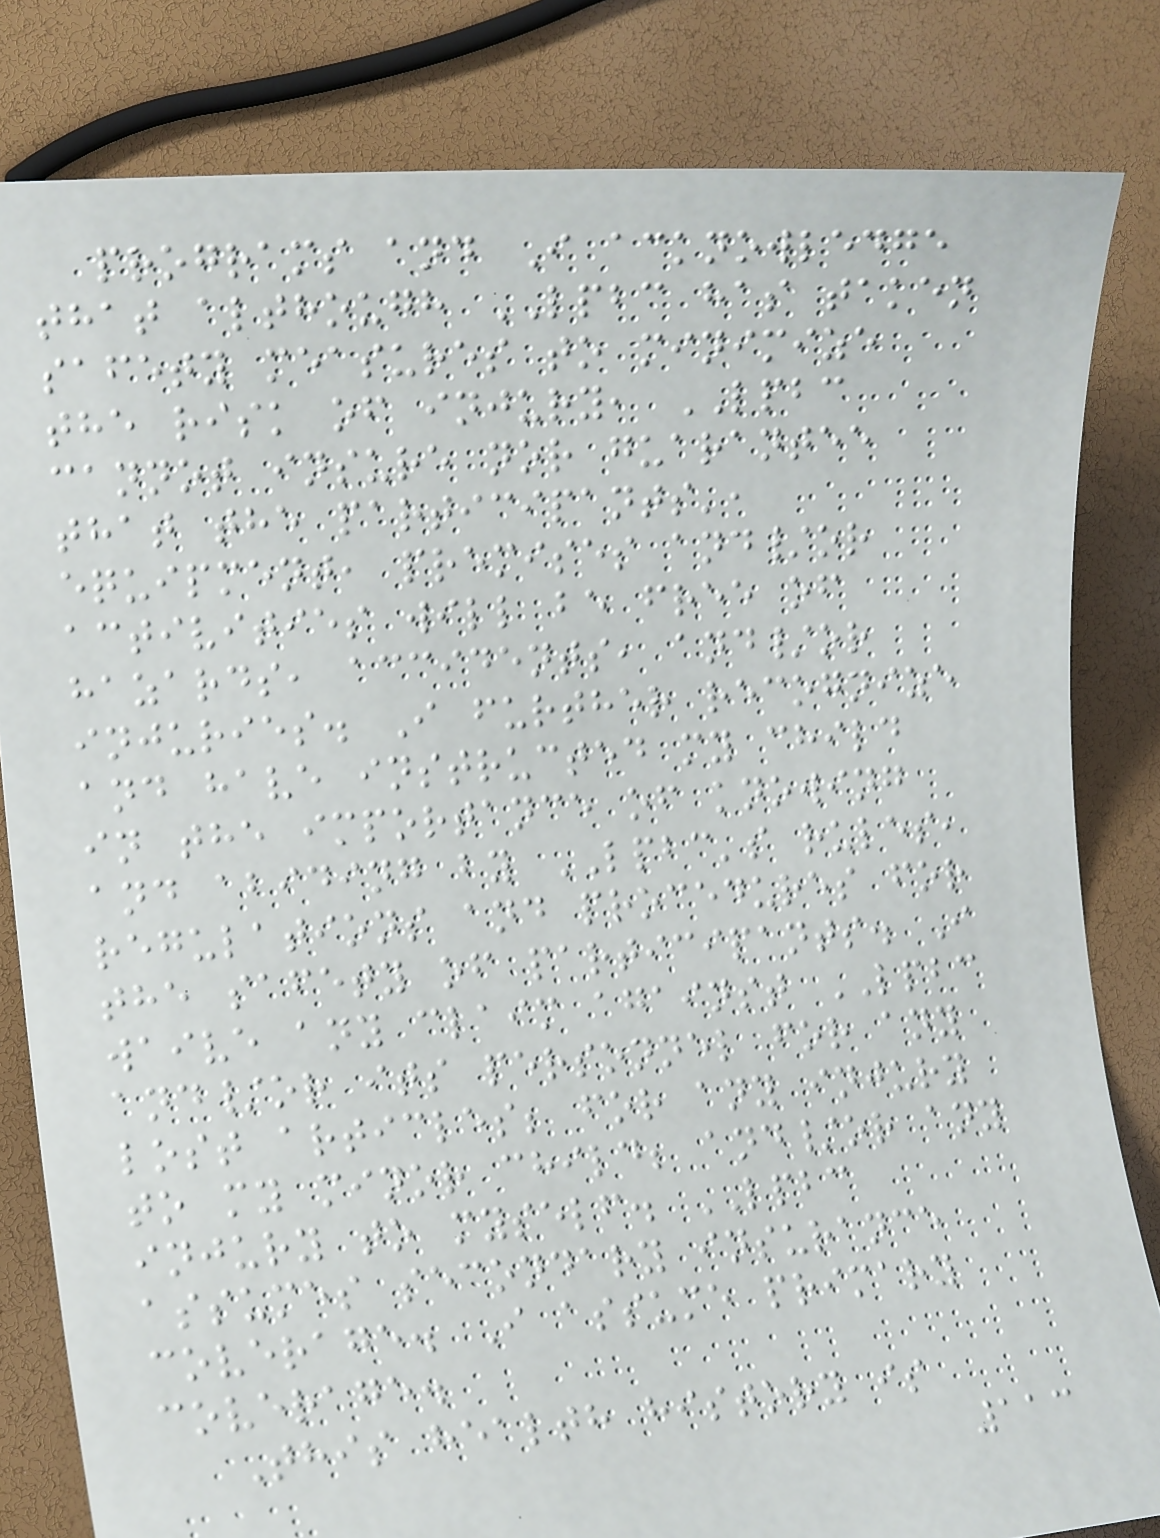programs and I acknowledge
that although LPBC has taken
safety measures to minimize
the risk of injury, LPBC
cannot insure nor guarantee
that the participants',
equipment, premises and/or
activities will be free of
hazards, accidents, and/or
injuries. I further recognize
and have instructed my child
in the importance of knowing
and abiding by LPBC's rules,
regulations and procedures for
the safety of participants. I
waive any claim against LPBC
and/or its personnel for any
lost articles; for any injury
to my minor child; and/or any
injury to myself. LPBC
assumes secondary insurance
coverage. I assume primary
coverage.
This health history is
113
